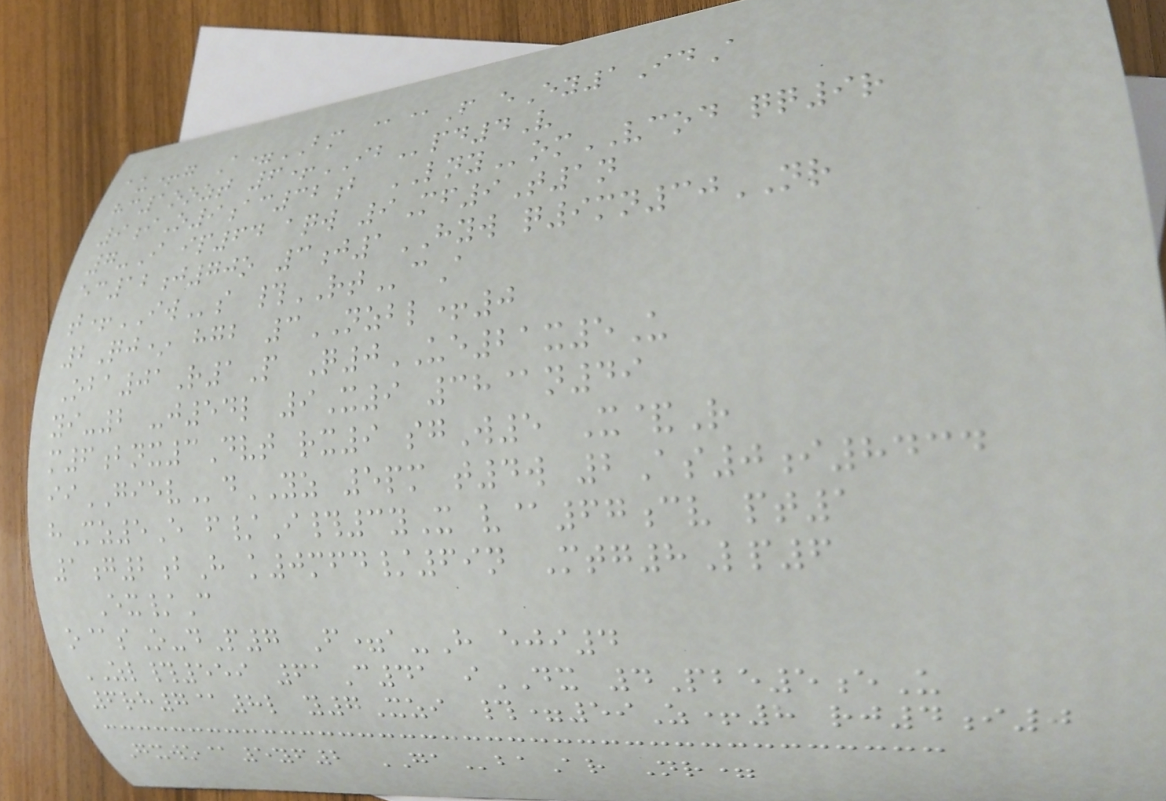au+g A=BM @@F eEy1IdA
hc1oozt 6+IBpd4V
9iO9ac32b LNYomVCOD qq9r
7-I ip64 aqw 9Mf9T1n
ec12j70o 3j1HYW q9mn30NR
t+IWs #RTcA
2Qj* hgb 3NZBL+0
Oba01R1P Q0UE21x5U
yi-2 -j54l 9X9 38@n49
m6bnx3Dvt rx9 sgW5 X&R
iiGIEVdYZ 5pm t4w 2As0i8434
hMz5E f/I#3yX v@67cv pt1
1g2bH k0mfd/69n Mtg8Lp6
Ex/C
o@sO-dP7 F=a-H eji4
ZL#559 61C41 iDX 4Pbe5eU
6rh7@8l y7Xzi #=59Z+8 rj4i0
Gxwo@5yf2 GAbaAr Nr=
